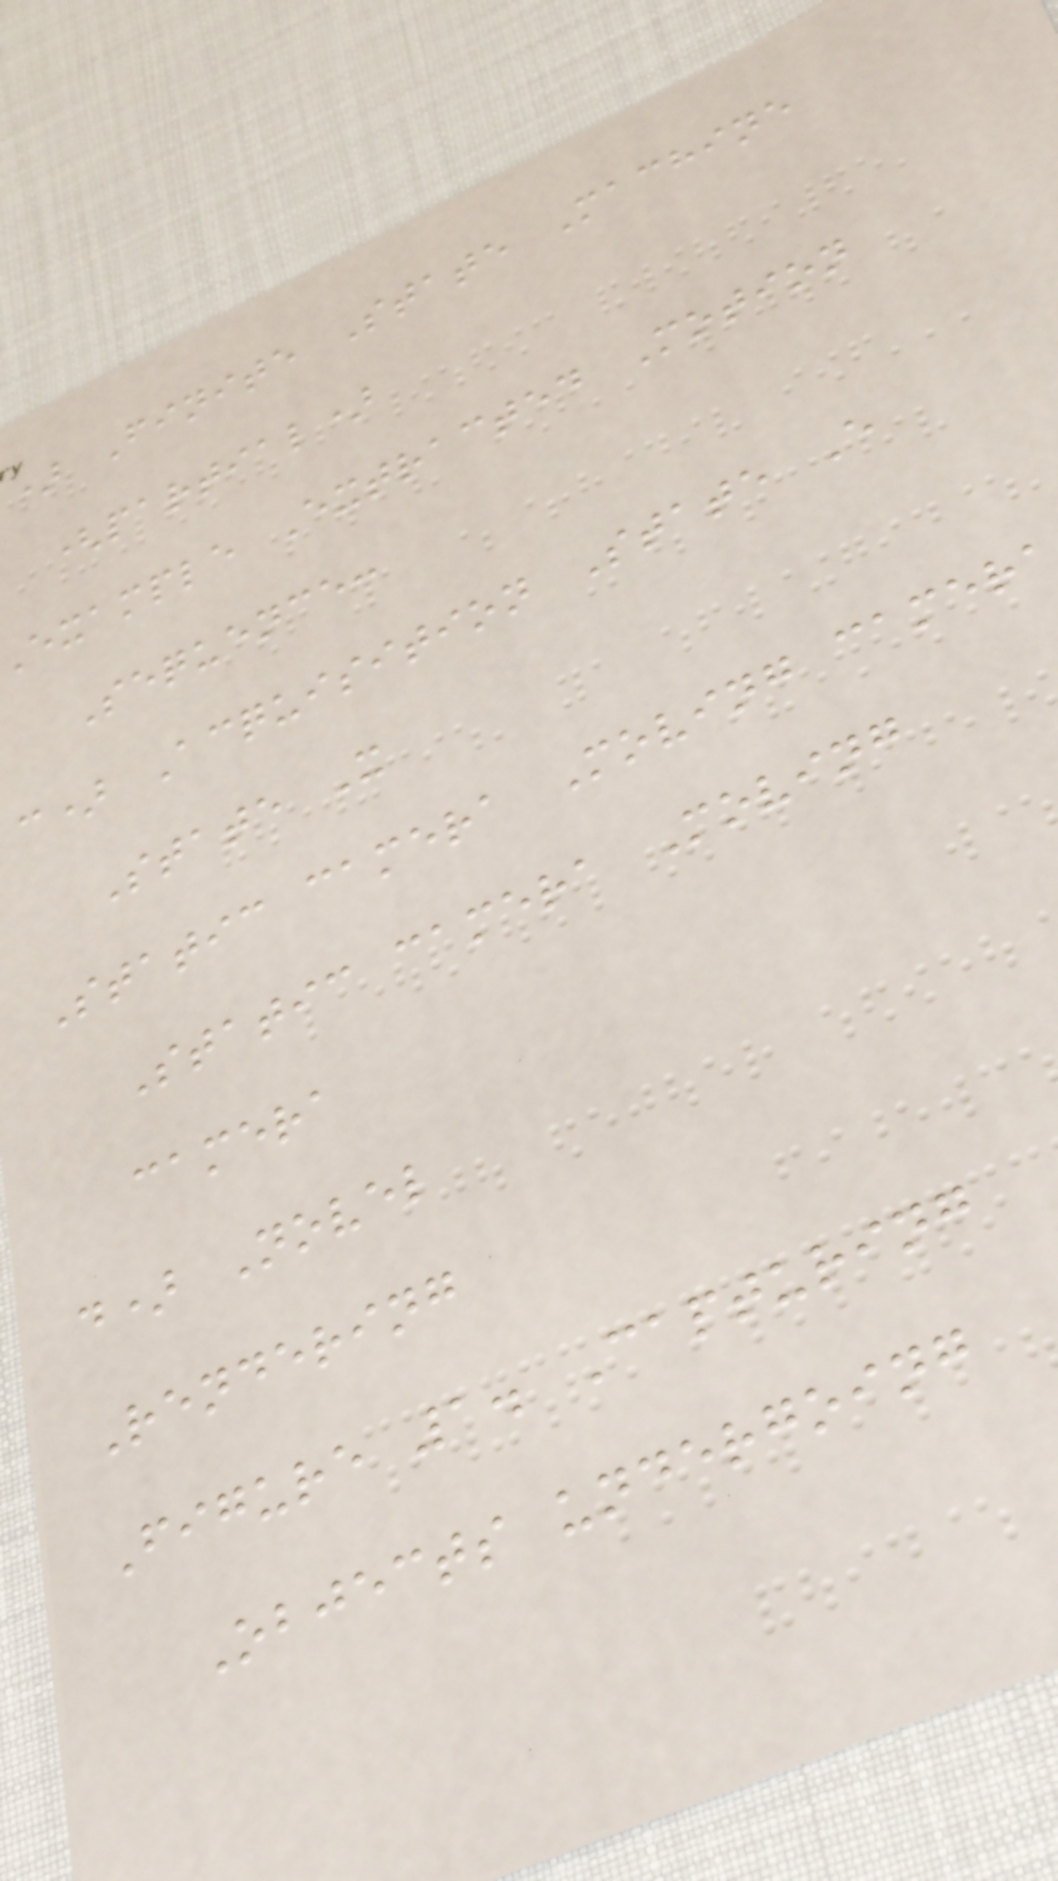) Finite State Machine
(partial)
example Extracted Motion
Sequence:
c) Acquisition State E
State X
Static camera Moving camer
Static camera Moving
camera
d) Novel
Rendering
Figure 1. Capturing
Objects undergoing
